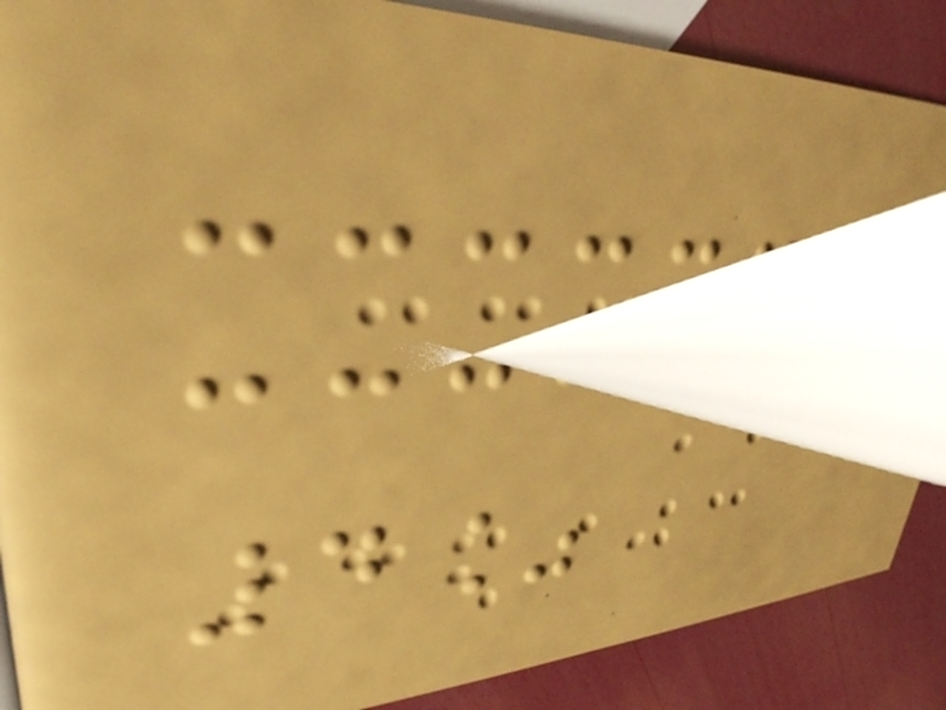4%
